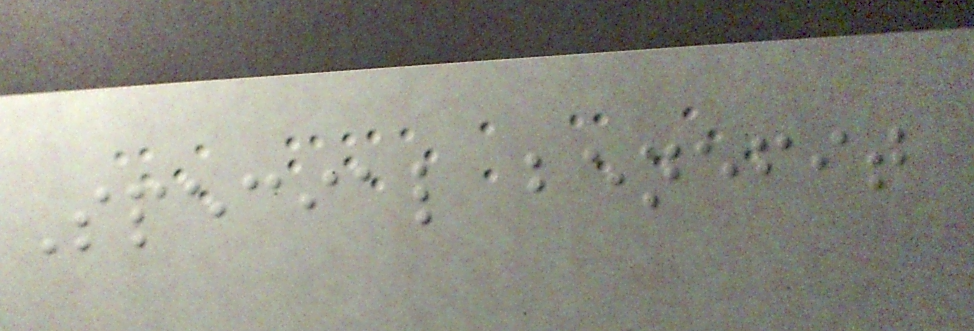Special benefit
